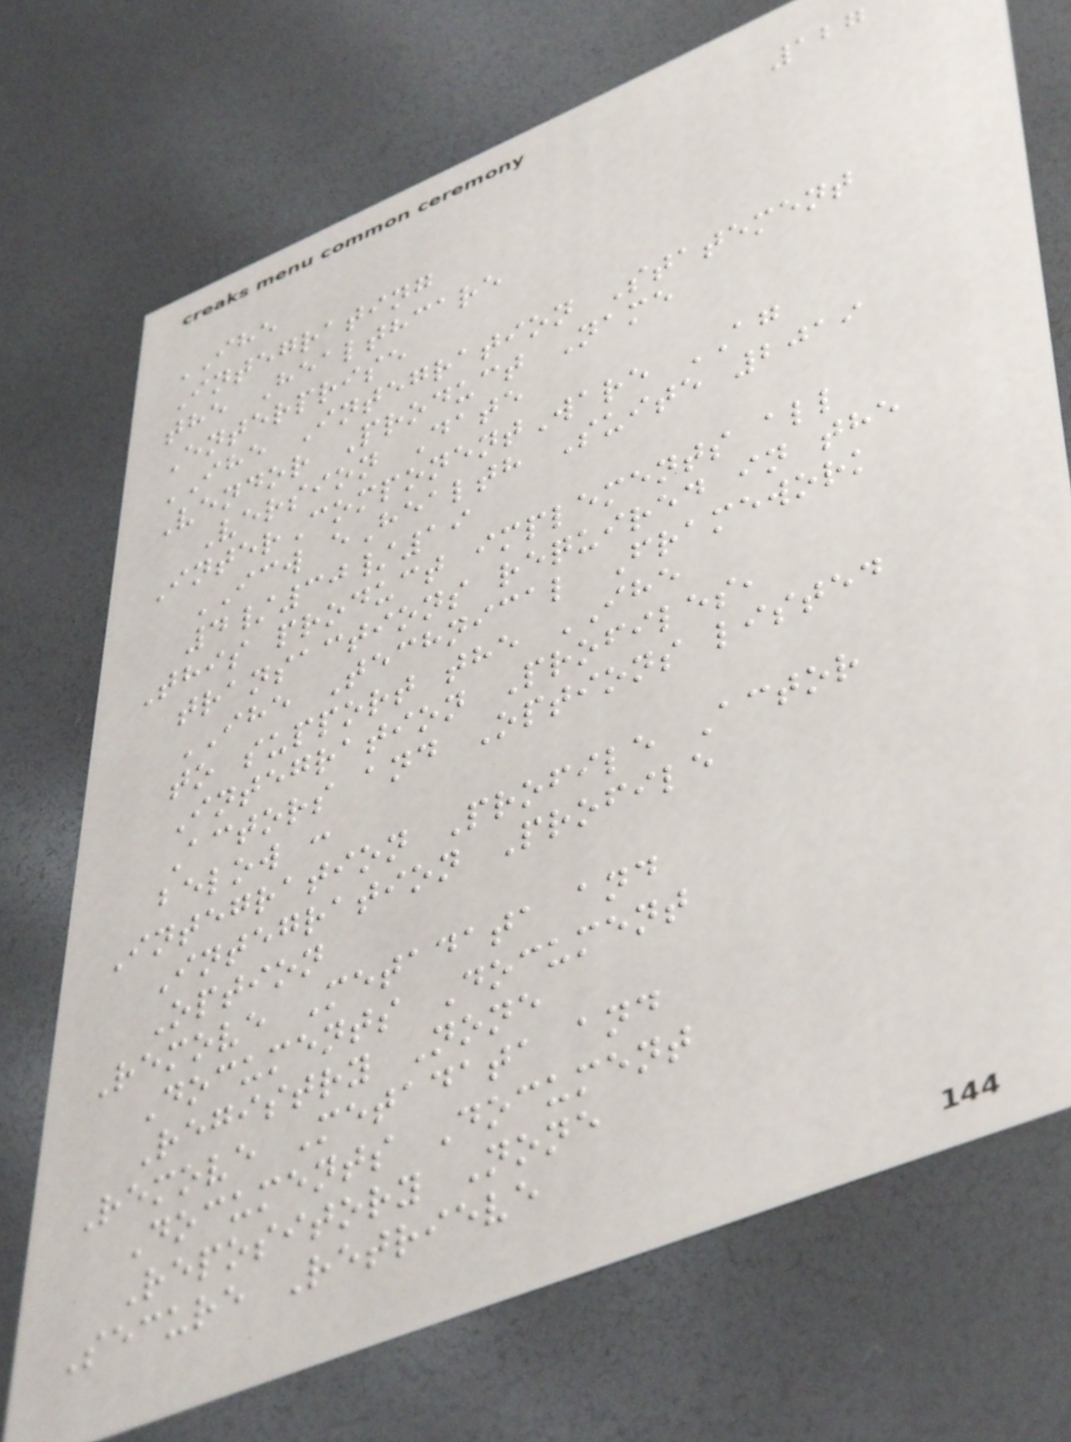127
IHE
Integrating
the Healthcare
Enterprise
IHE Integration Statement
Vendor Product Name
Version Date
InterComponentWare AG
ICW eHealth Suite 2019
4/30/19
This product implements all
transactions required in the
IHE Technical Framework
to support the IHE
Integration Profiles,
Actors and Options listed
below :
Integration Profile Actor
Integration Profile
Option
Remove Metadata and
Documents Document
Registry None
Remove Metadata and
Documents Document
Repository None
Secure Retrieve
